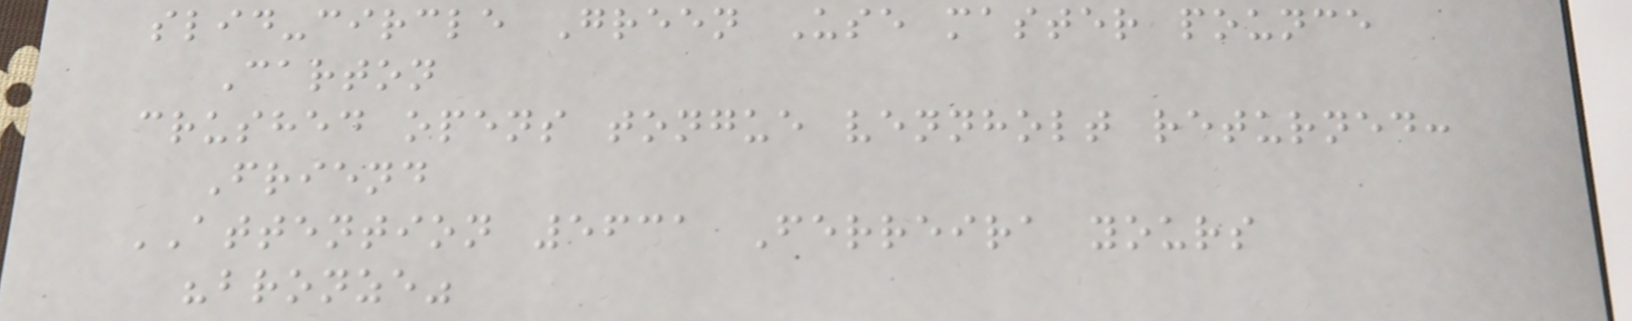slid-circle Green Use master pounce
Carton
crushed opens tongue vennholt returned:
Friend
ATTENTION 5631 Ferreira yours
"bronze"
